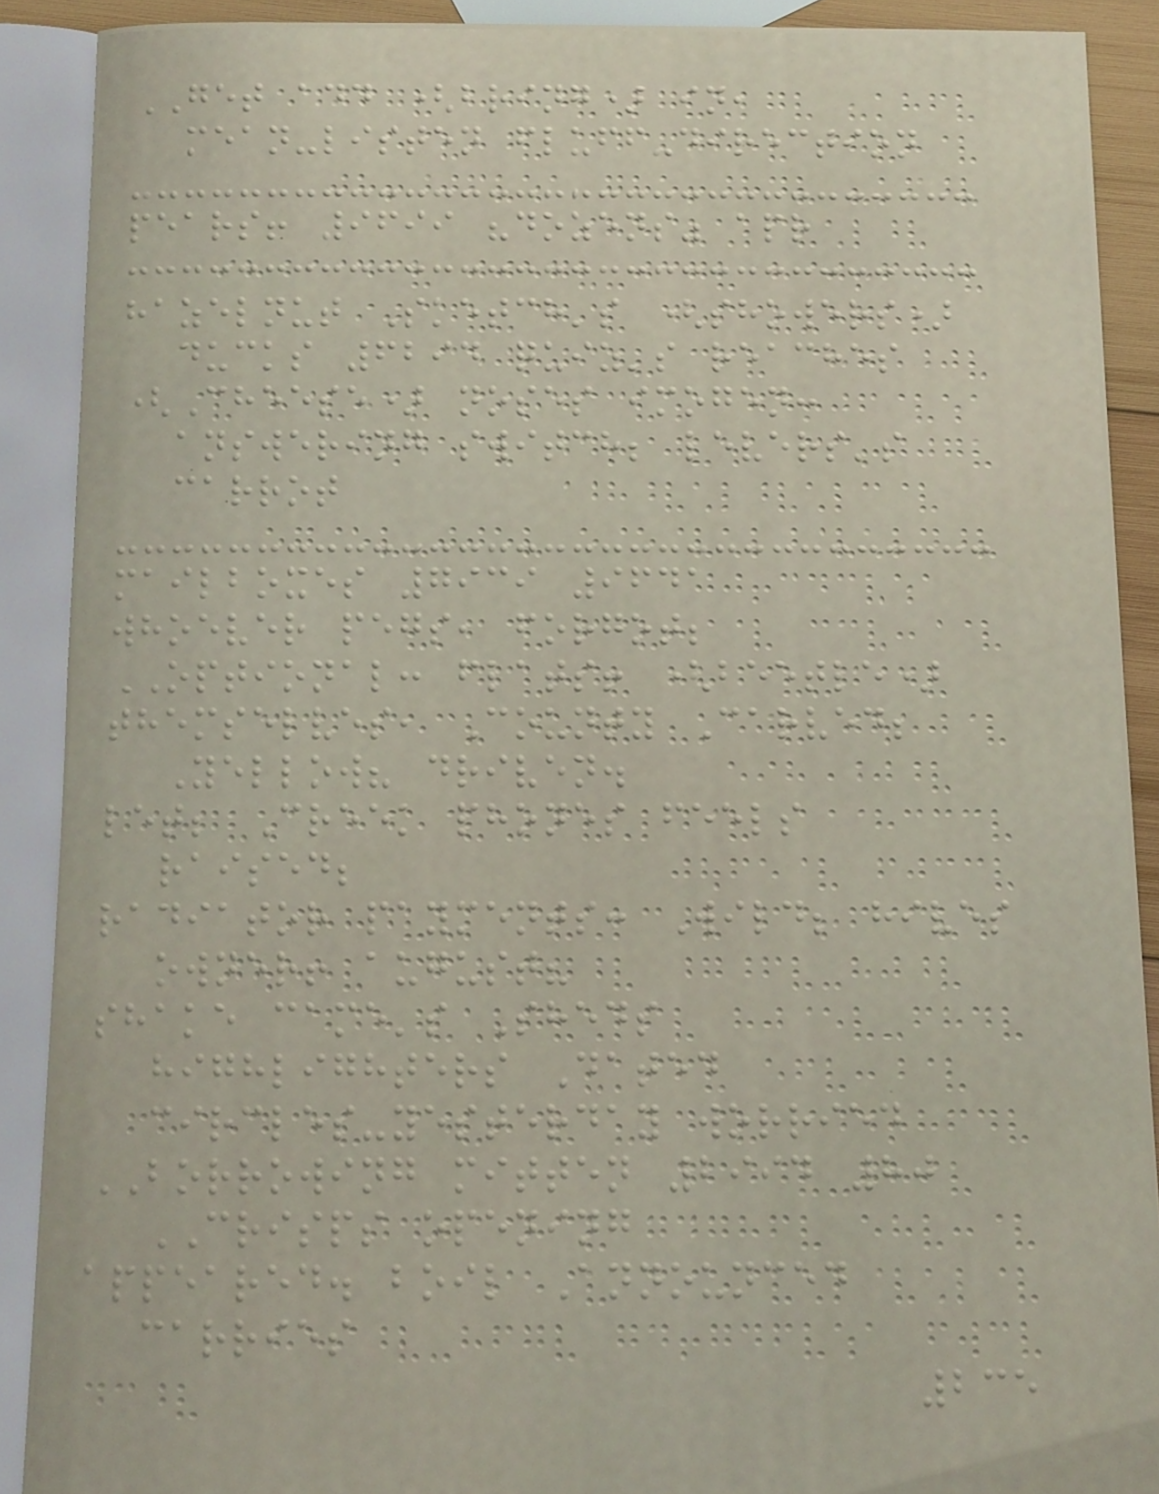GET add (bring) in,
mean-listen fluff-direction
pears! 9699 "dozens" apr
hazelnut Sketch's (showers)
ducks 6294 quiz's reaches
(Cheese) noses imogen:
answering switch; levers's
carrot
mailboxes 7939 9641
whoever pegs, forgot;
OPTIONAL: flats! (beetle)
themselves, County Carved;
Yellow? driven.
let; Creek phones feels
raised;
radiator payments: Wild; hives
owner! august?
shake came's Sheds
highlighters Dated
circles-yesterday worried
BORROWING mitten 2994 80
CRISPS opening
appeared. boil Announced
carries
235
